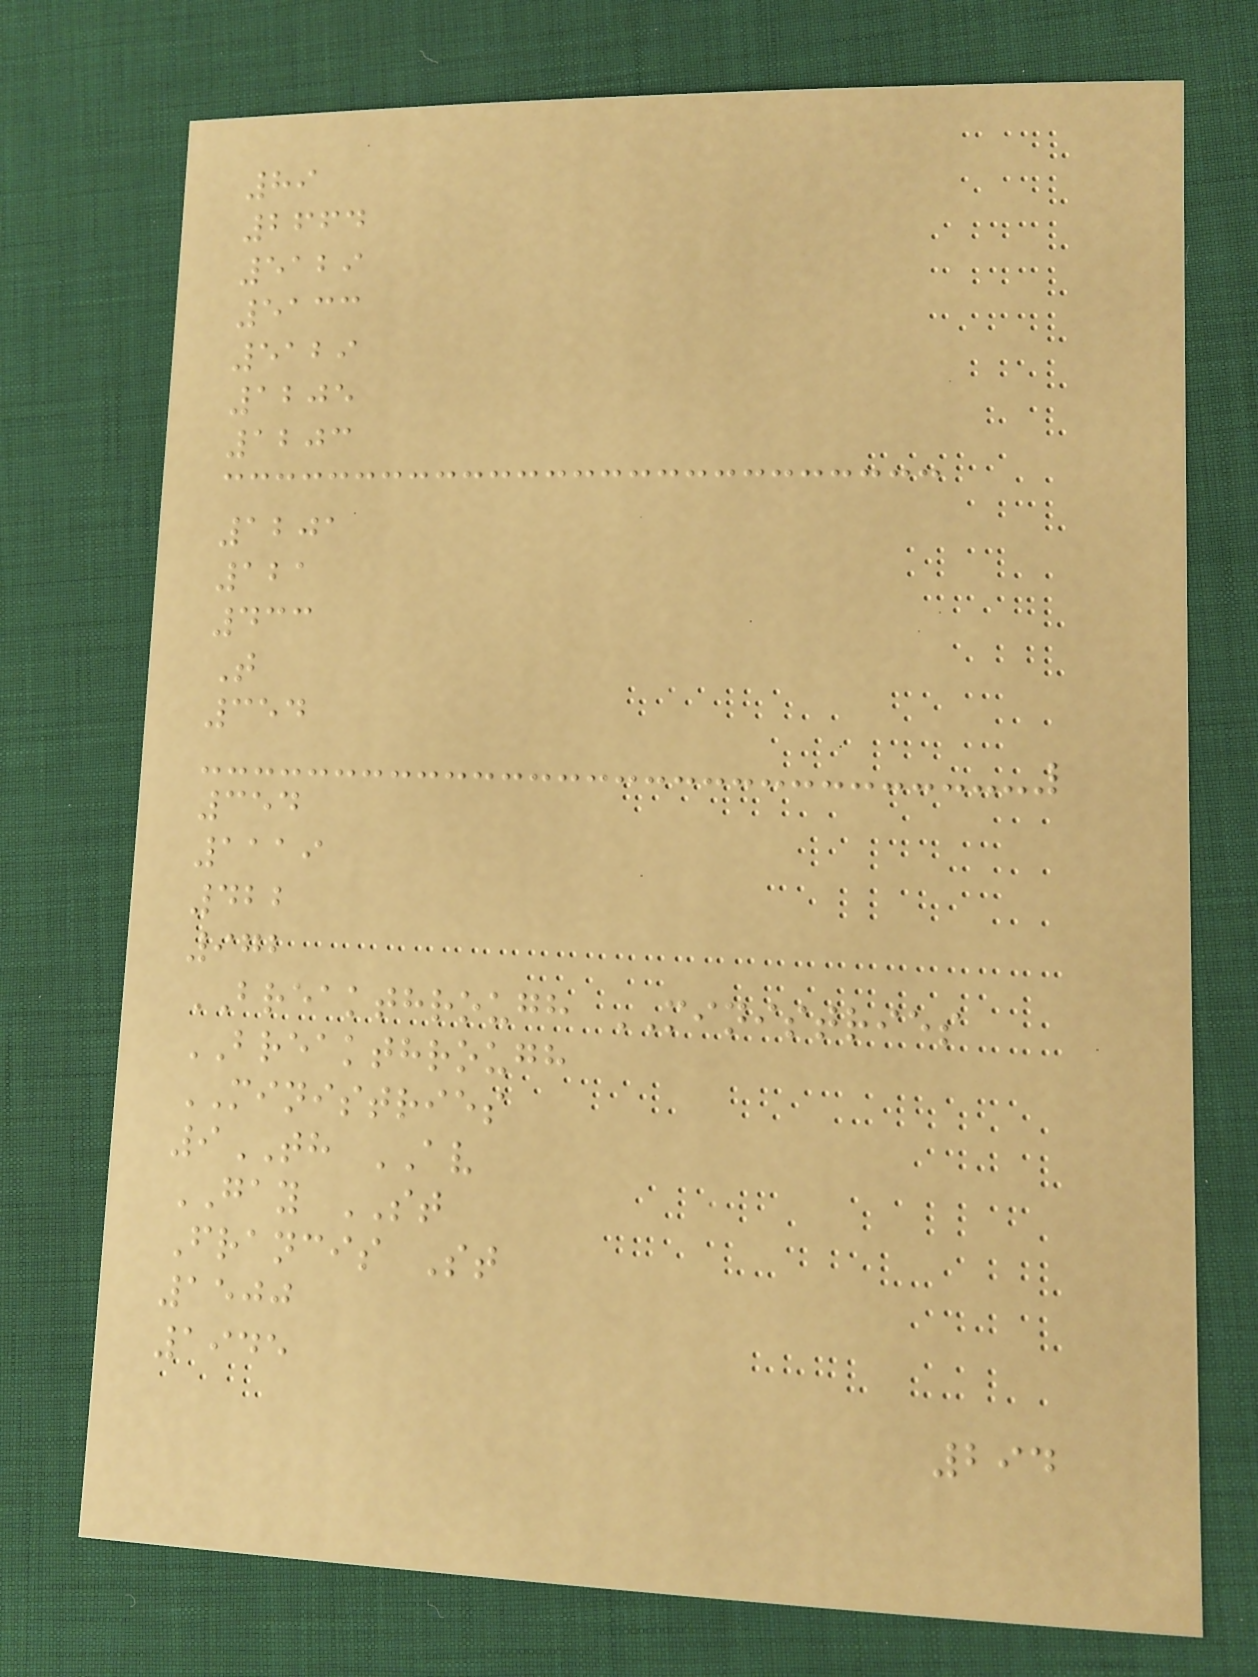89
2664
5129
5133
5129
1205
1203
1201
121
433
T
354
354
1119
422
972
BREAKTHROUGH MINISTRIES
BREAKTHROUGH
MINISTRIES
9TH AV
GAY ST
Francis St
1500
1945
294
